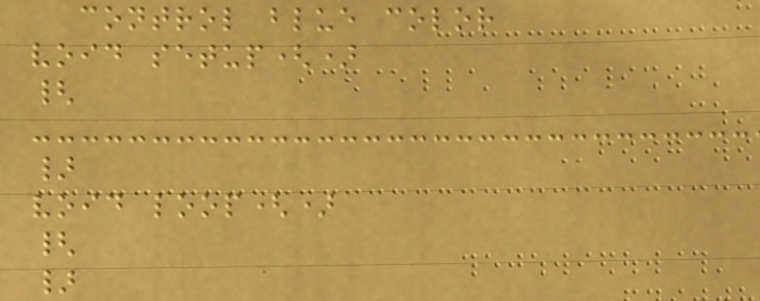control blue color
void setup()
{
}
void loop()
{
}
